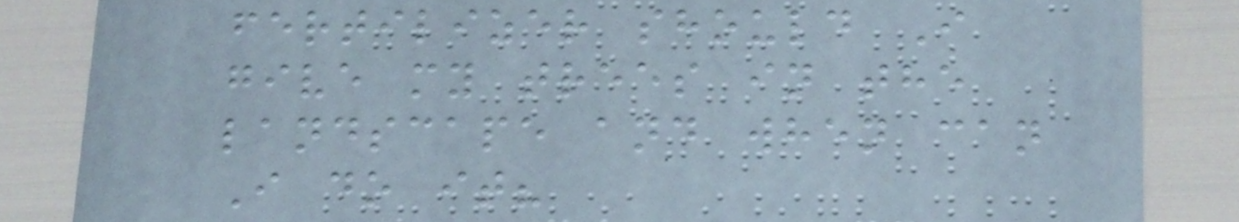fertilizer should I
give my trees in the
landscape and when can
I do it?
